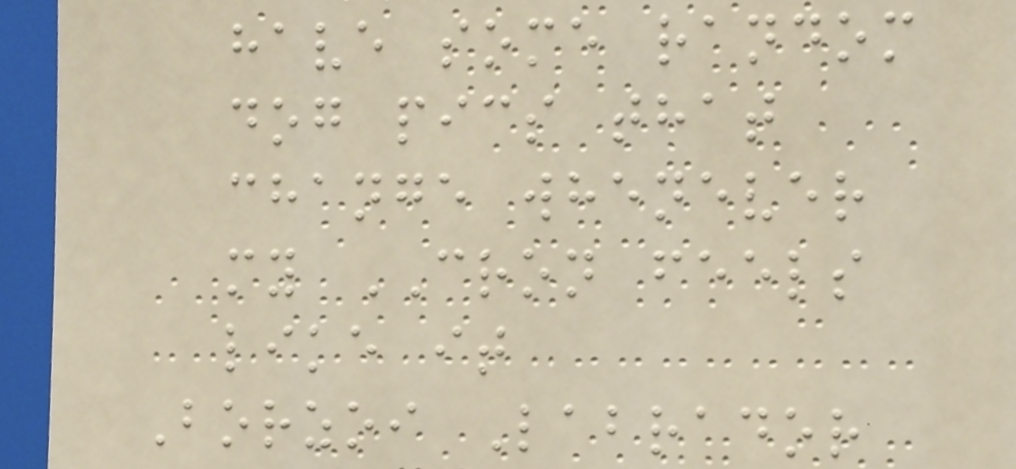have some random
dog pics that
change whenever
my CRON feels
like it
Borzoi Labrador
